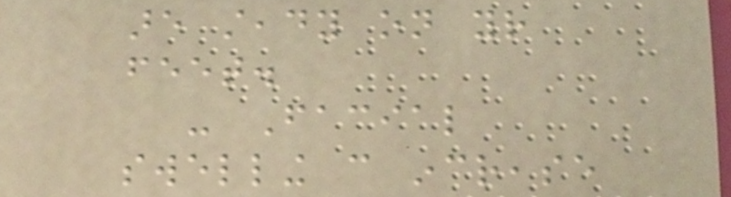are steady on your
feet.
- Facial
swelling can increase
